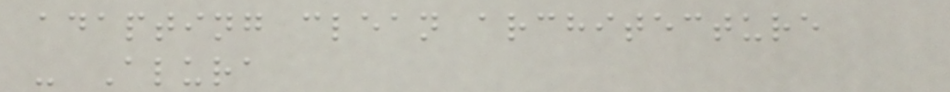adapting clean architecture
- Alura
